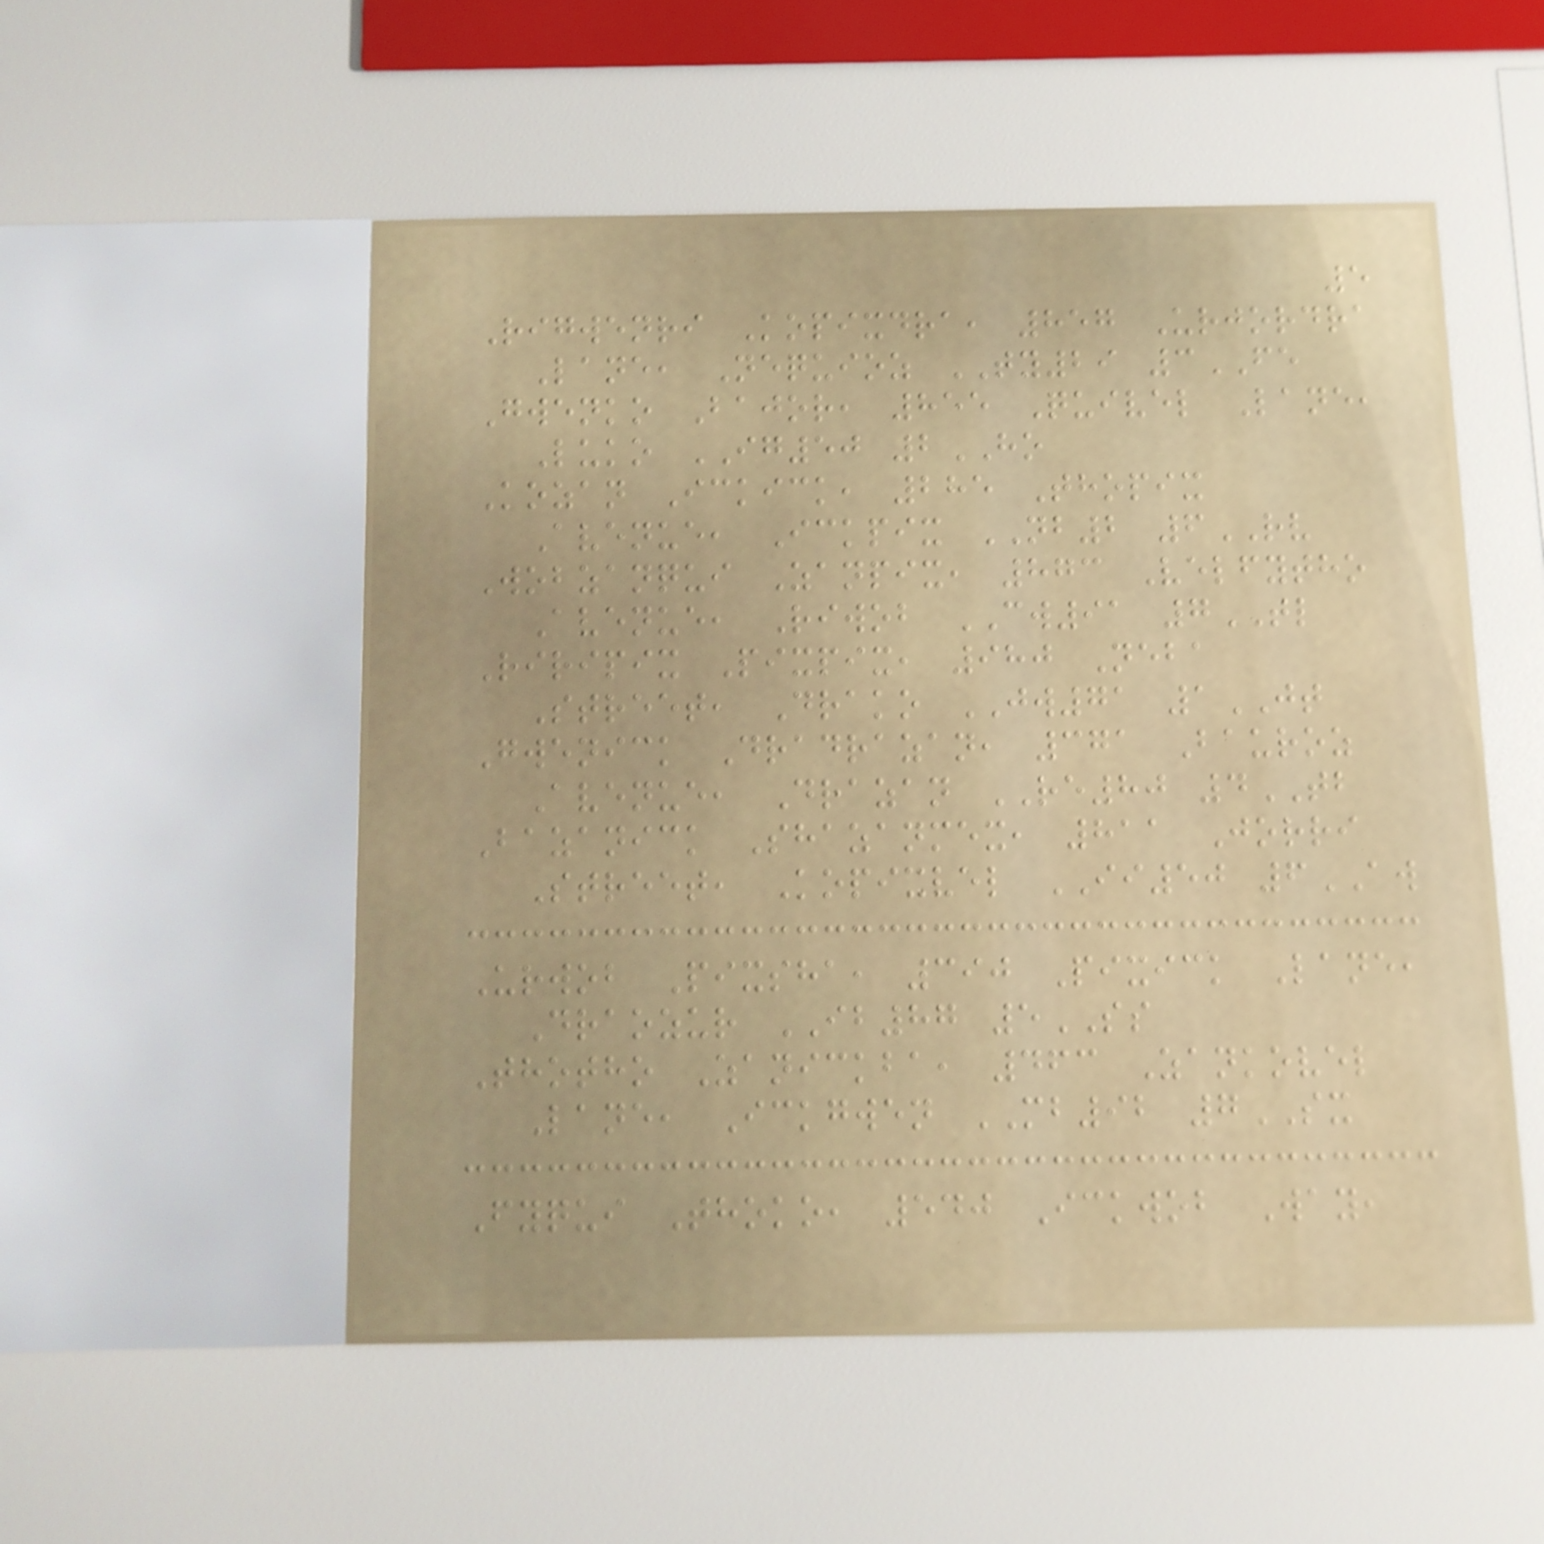5
Rigwenri Kopixdra, 857 Urjordra
Lane, Nequioz TY29 3FE
Gwenko Bajor, 855 Quivel Lane,
Luko IG50 2HO
Kozan Ickick, 285 Thopix
Avenue, Ickpix NB2 6RV
Wobzanqui Zanpix, 873 Velfytho
Avenue, Riwob CW91 7TL
Riripix Pixpix, 980 Neba
Street, Drako JW71 1JT
Gwenick Dradrazan, 371 Bauroz
Avenue, Drazan RE80 4TB
Bazanick Shazanmex, 811 Jorri
Street, Kopixvel II50 6AW
Urwob Pixsha, 390 Pixick Lane,
Draozur IB87 5SS
Thotho Zanickba, 463 Zankovel
Lane, Ickgwen MB92 7SX
Fyqui Thoko, 540 Ickwob Way,
